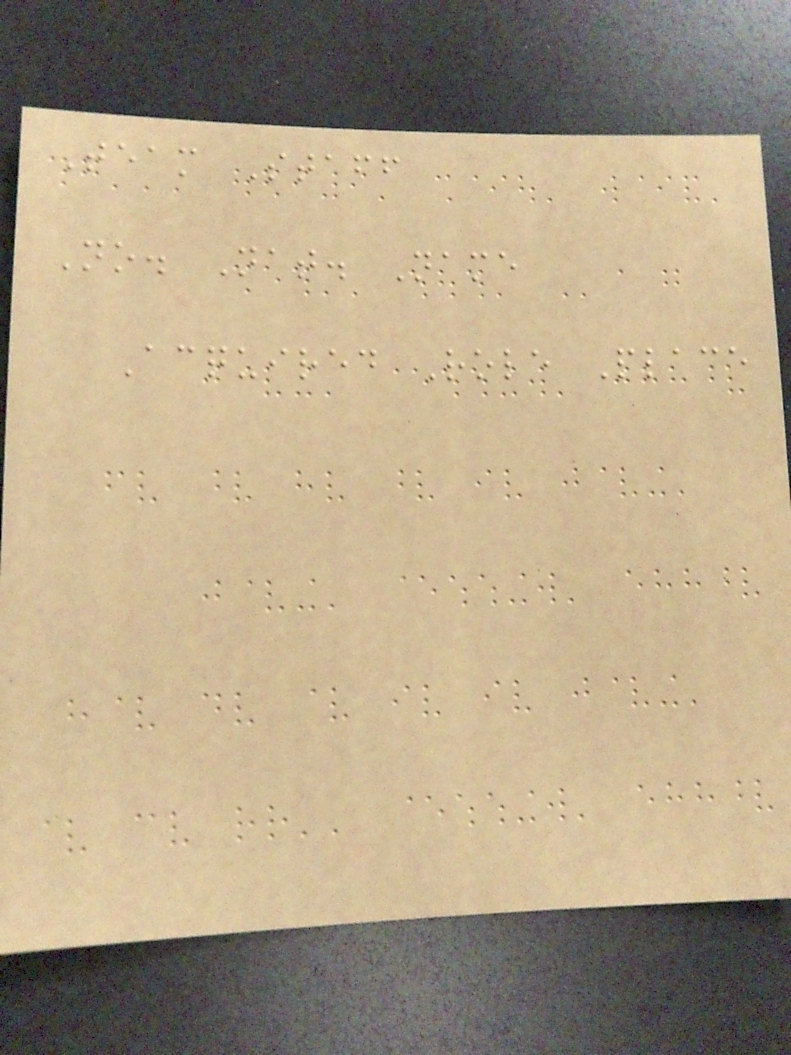Team Staff
No. Nat. Name
Acquired Role Place
